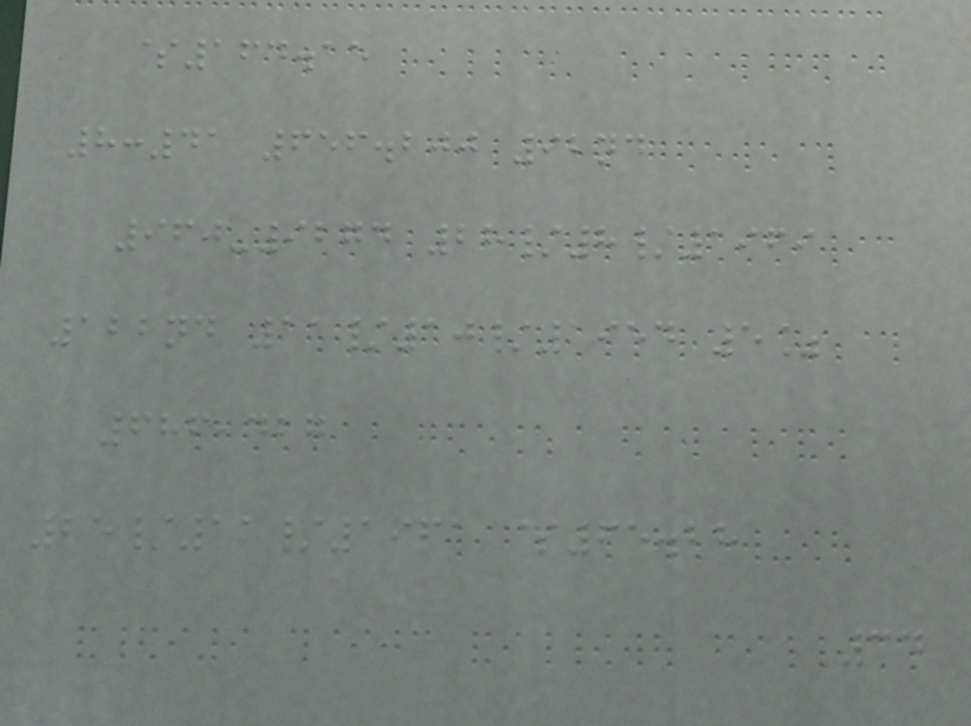$164.15
8:41 656.200 92nd
960-9274 28/8/1969
122nd 11/10/1954 5%
686,427
25/11/1961 $65.28
34
